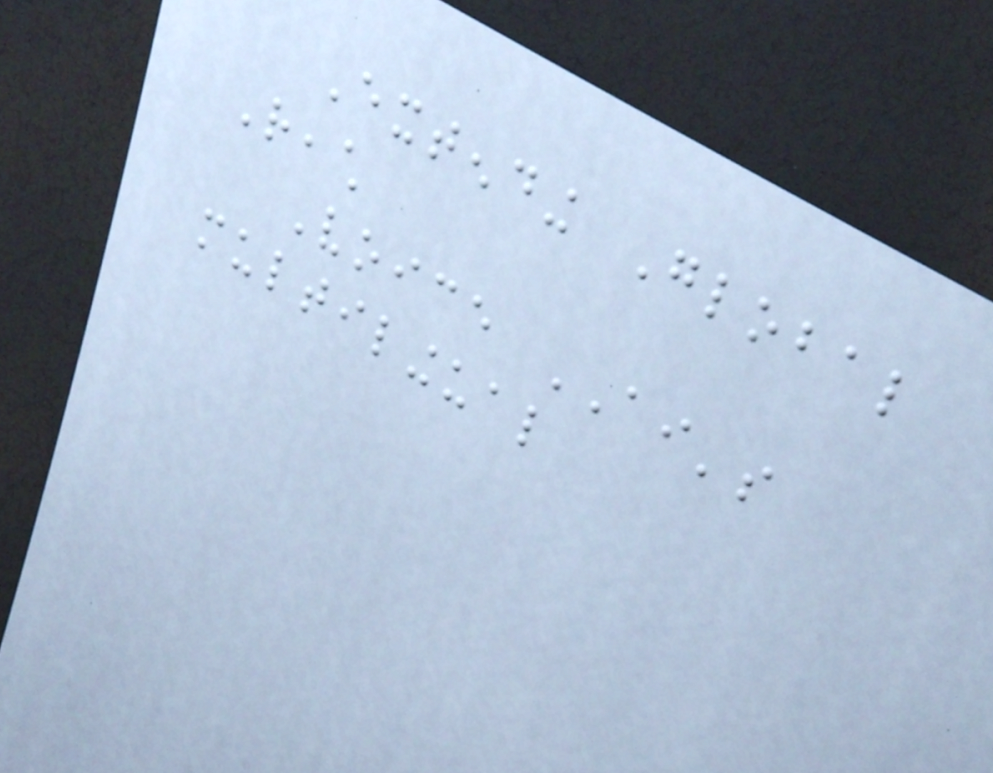Extending Global
Reach
Voice AI's
multilingual
